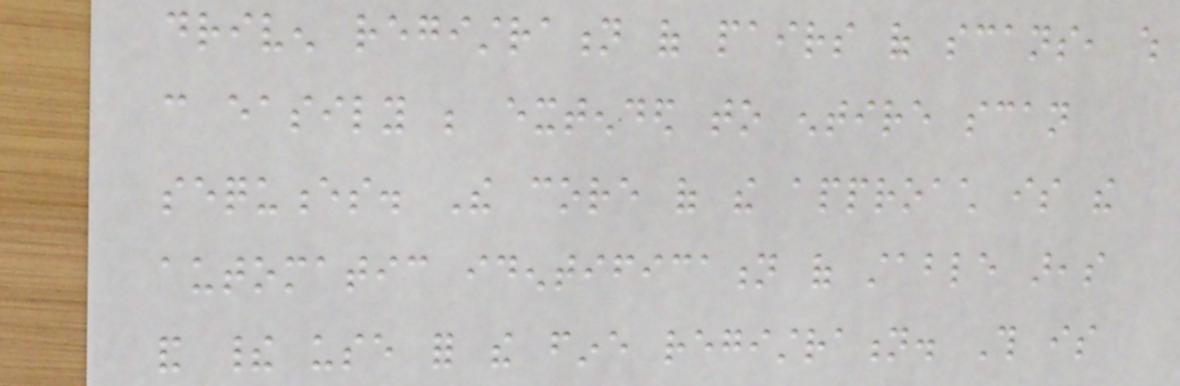driven registration of pairs of scans, which
can easily be extended to entire scan
sequences. The core of the approach is the
automatic identification of stable areas
and their use for the fine registration. This is
